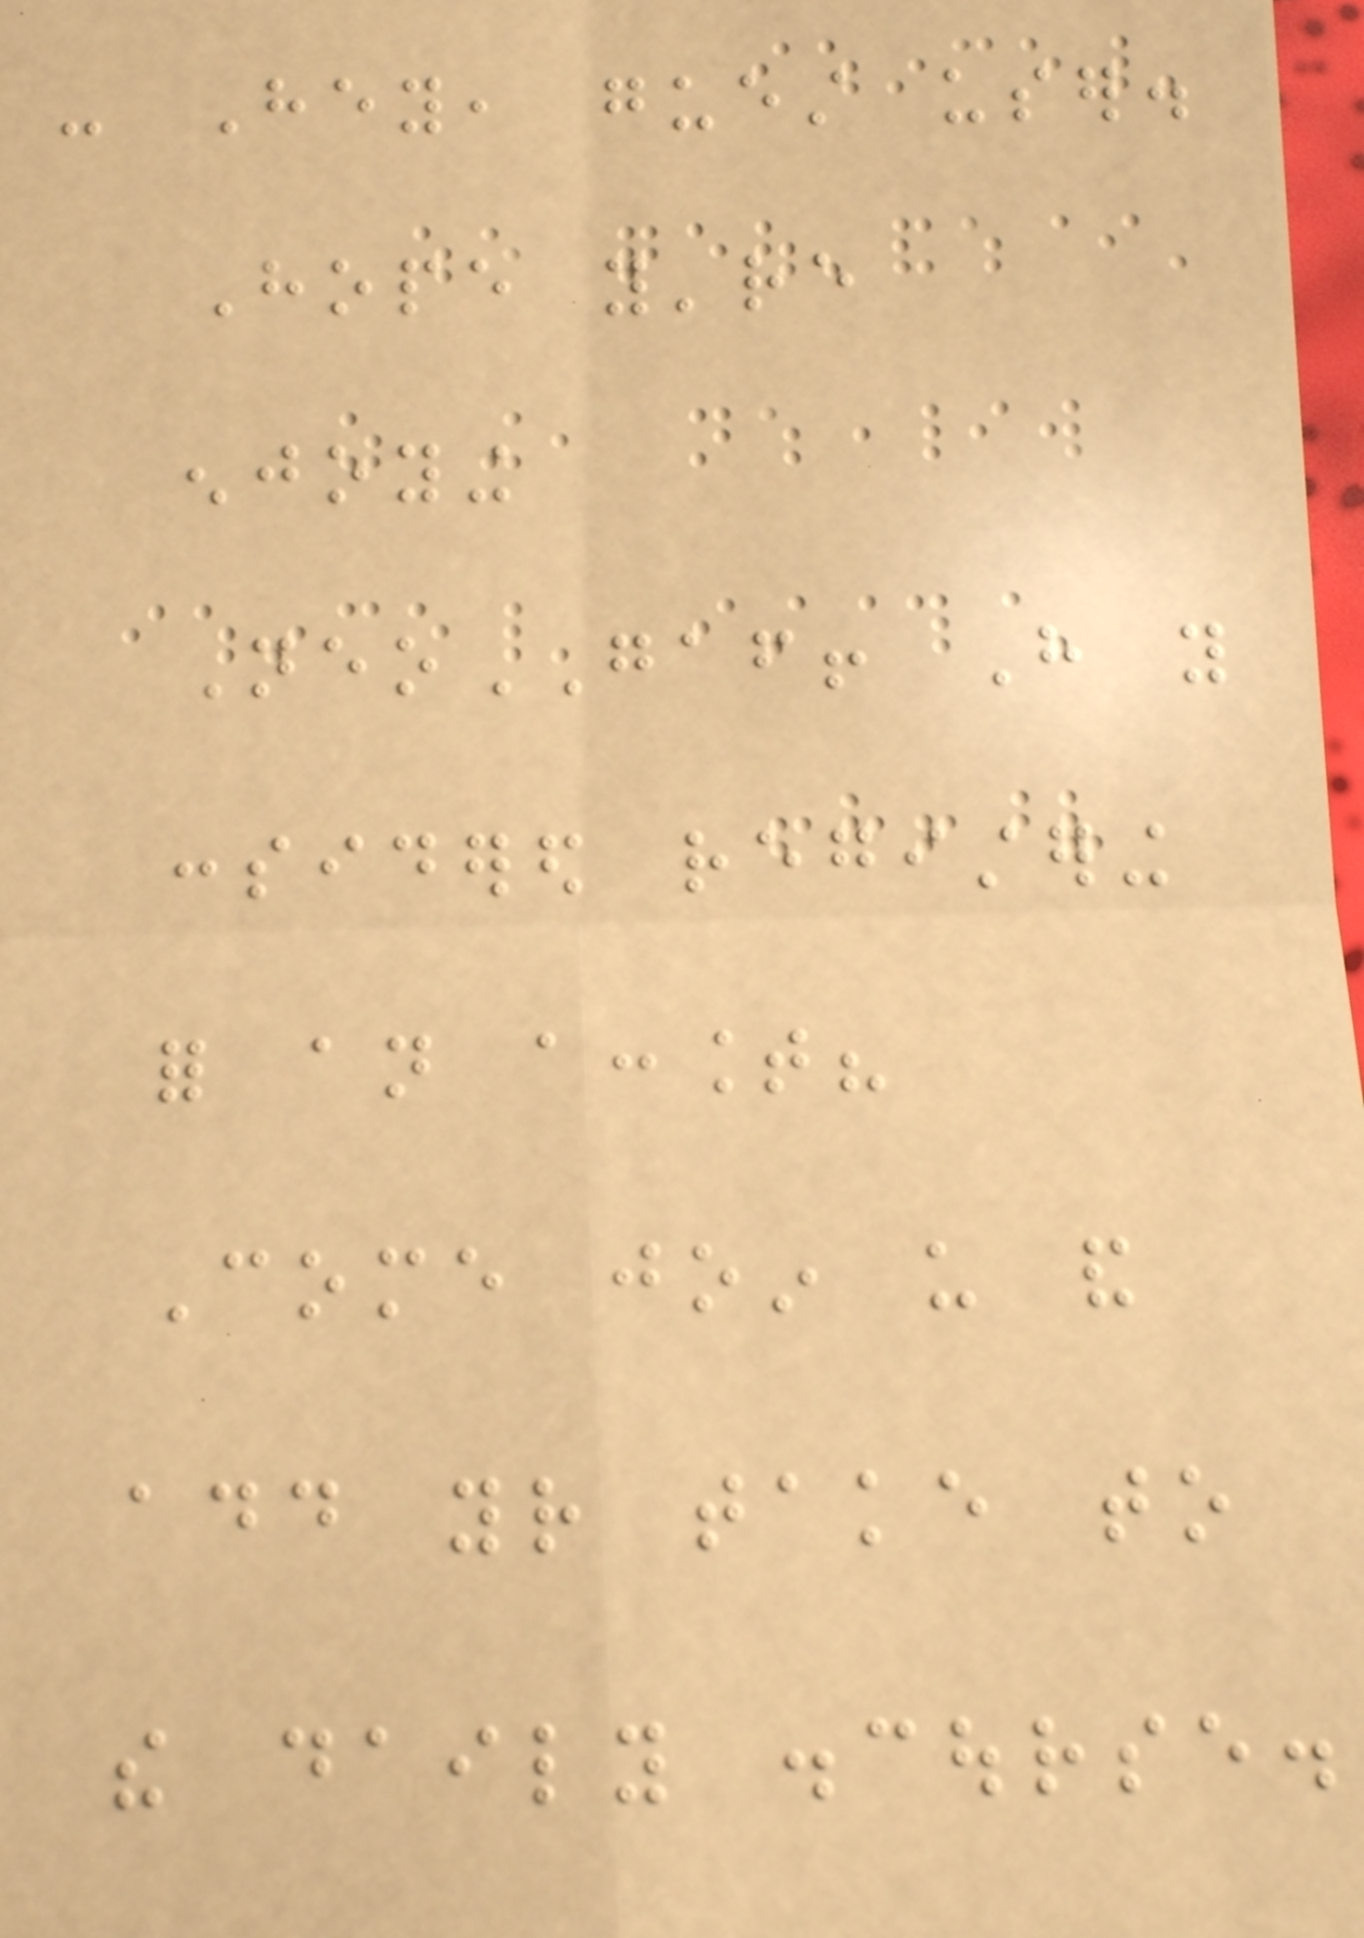- Hey, guest user.
Hope you're
enjoying
NeoGAF! Have you
considered registering
for an account?
Come join us and
add your take to
the daily discourse.
